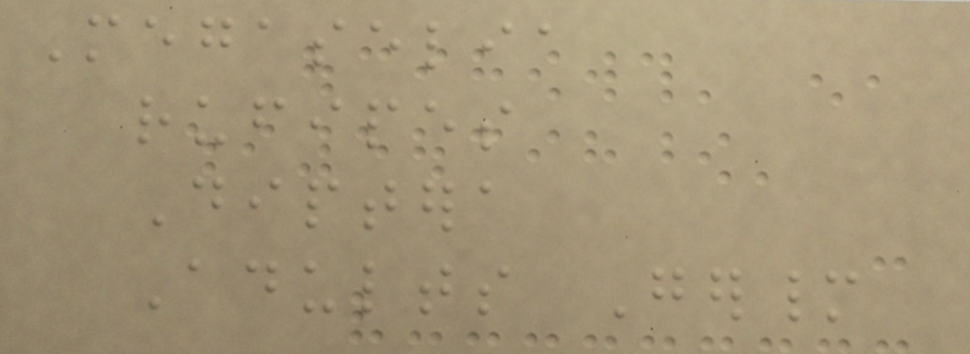Megaselia
rufipes
Diptera
Adults Germany
